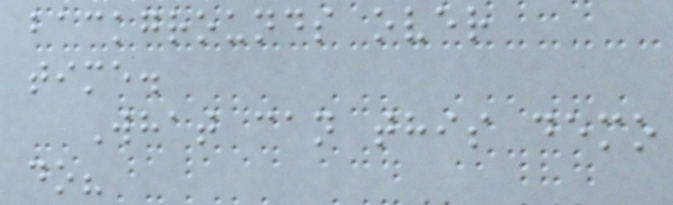backgrounds over
time.
What can this demo
do?
